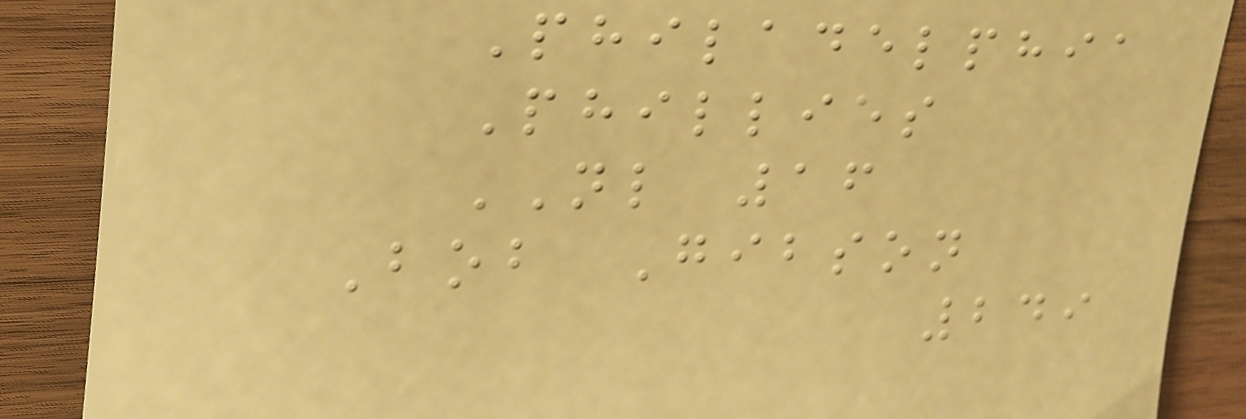Philadelphia
Phillies
NL 16
Bob Gibson
249
